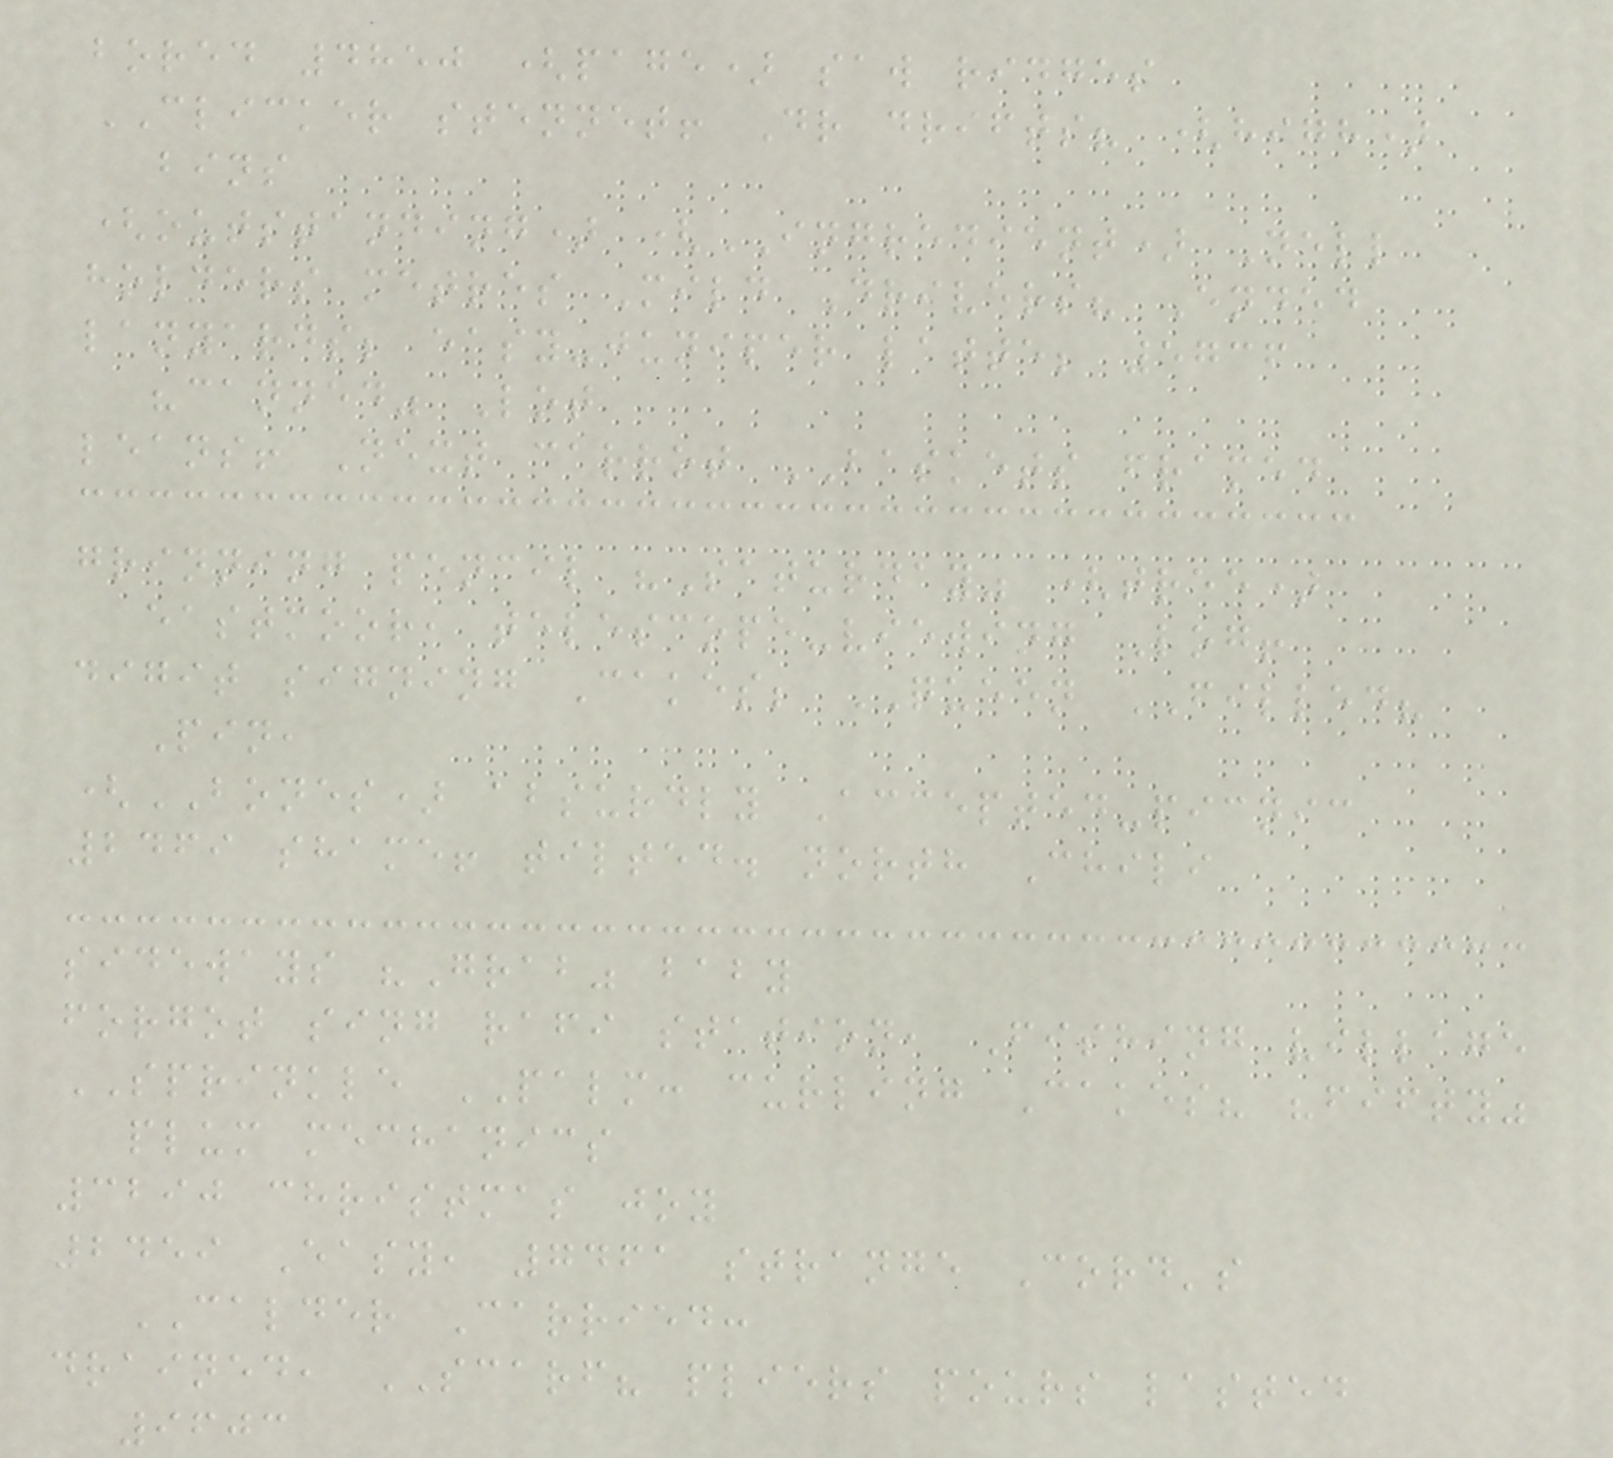bored 4850 (page) saw ridges
CLICKER stennet! Dr drifts? (high)
bins
(outstanding) (INGREDIENT) Nell
holders metres Mild Drivers? Ended
lanyards; easy-juniper latte; 5736
"canned" Lot
leans! Next carrot BASKETS framed
grinning pencil "Saturday" (tree)
eastmoor, telescope-viewing Log!
digit signing Cakes; QUEEN FILLED?
Pin,
(BONES) absurdly Accepted-picnic
2469 shame! tilted. north Chili
sideways "Grab" baby
forgot sing rafi station, Fishing village
SPRINKLE PALM: curling Cakes? "fifty"
plum mechanics
3290 christmas joy
2459 Easy, 7461 strange Cord's
CALDER Carried:
drained, SCARF? pliers pours lasted
9603
